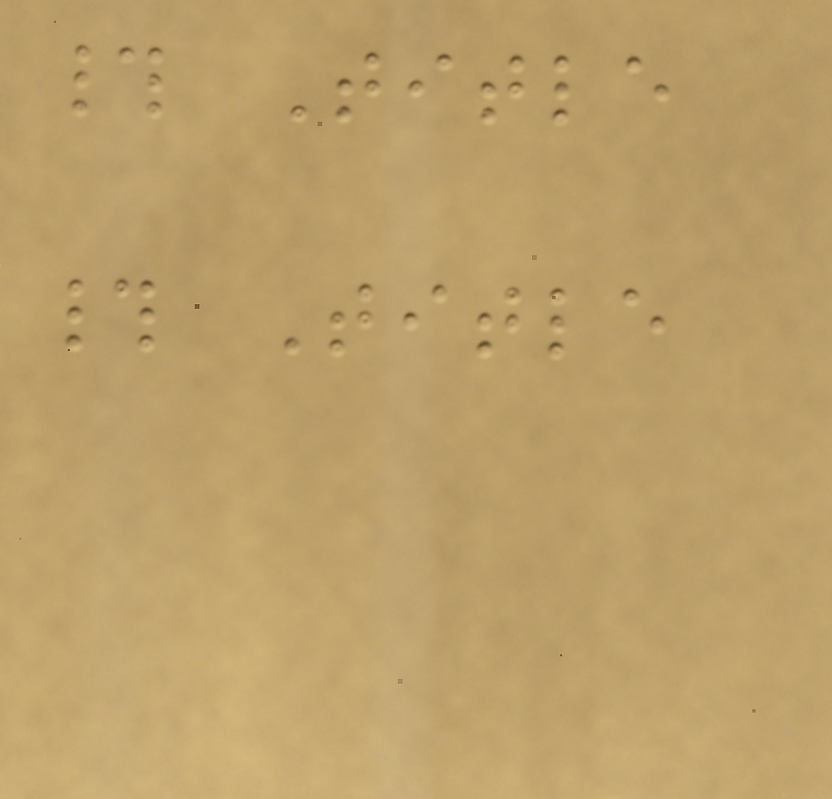# Title
# Title
